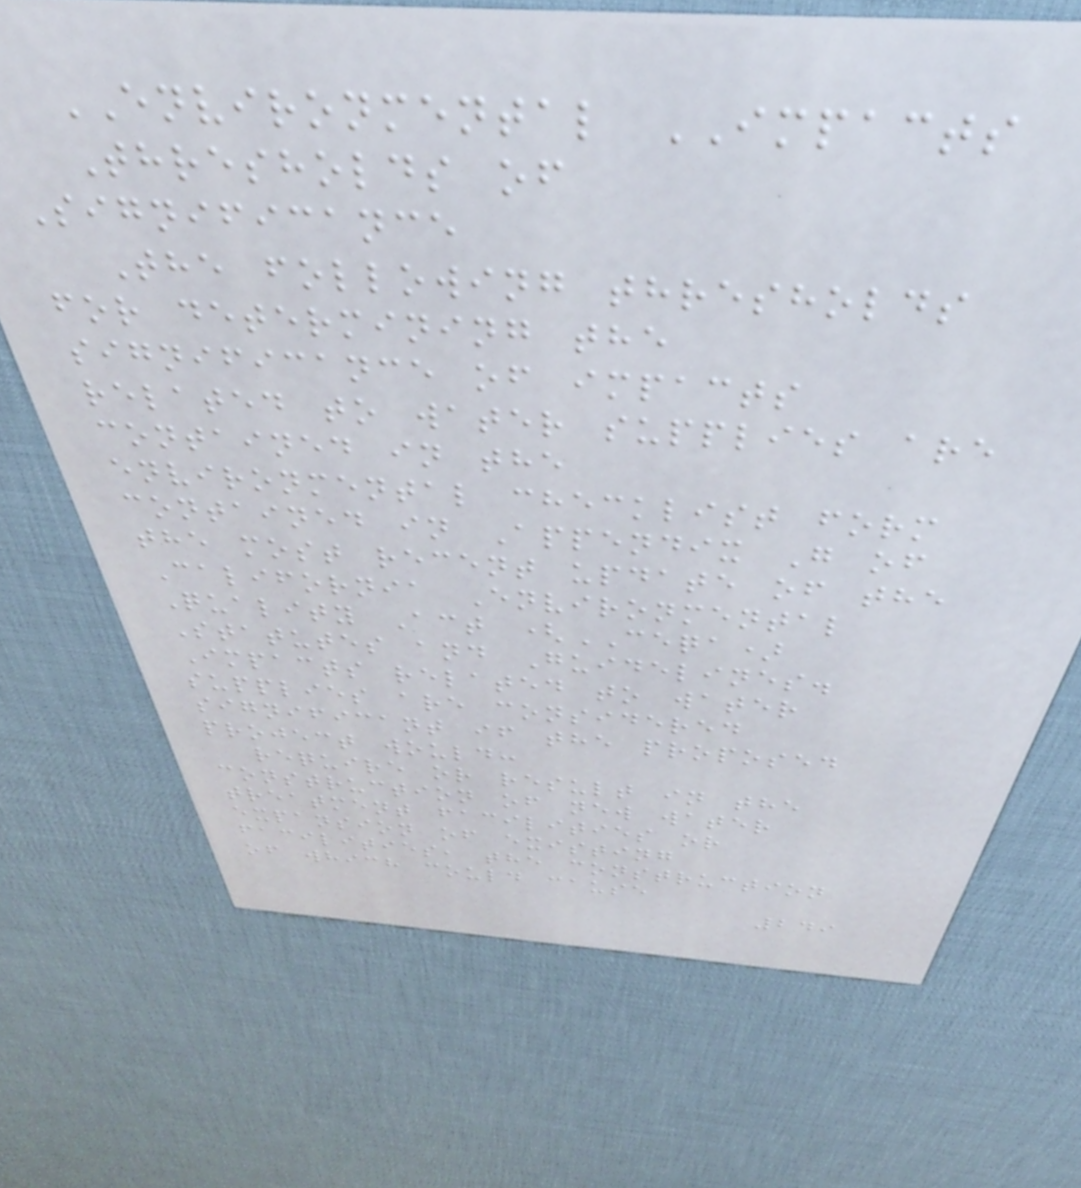ENVIRONMENTAL IMPACTS
Thresholds of
Significance
The following thresholds
for determining the
significance of impacts
related to water supplies are
contained in the
environmental checklist form
contained in Appendix G of
the most recent update of the
California Environmental
Quality Act (CEQA)
Statutes and Guidelines.
Impacts related to water
supplies are considered
significant if the proposed
project would:
require or result in the
construction of new water
treatment facilities or
expansion of existing
facilities, the construction
of which could cause
249
